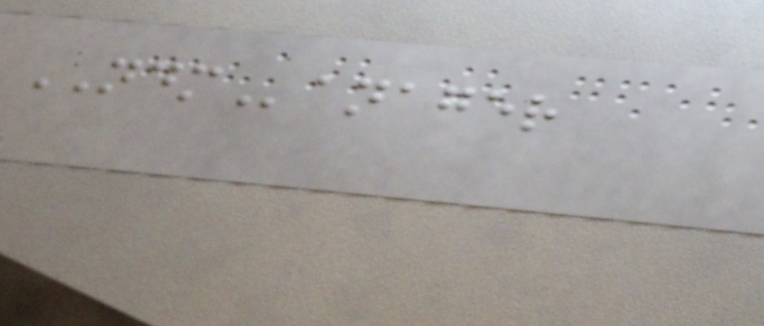NDManager
